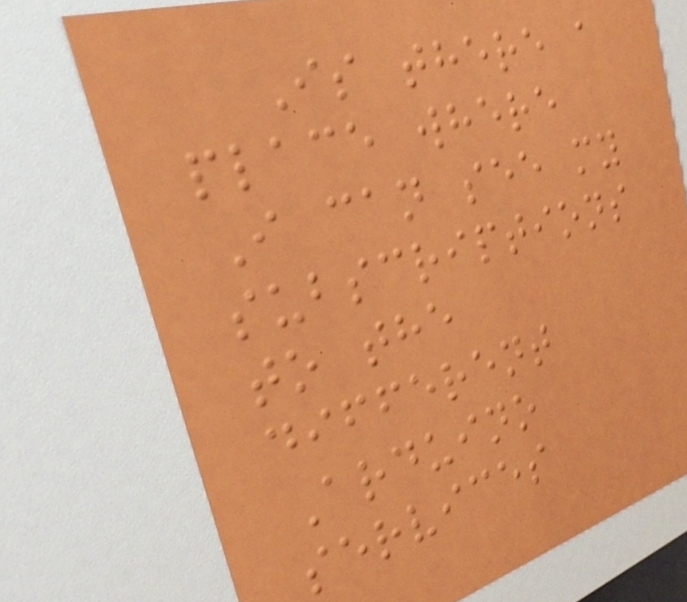Is there a
place where
I can see my
subscriptions
to the
different
Arduino
services
